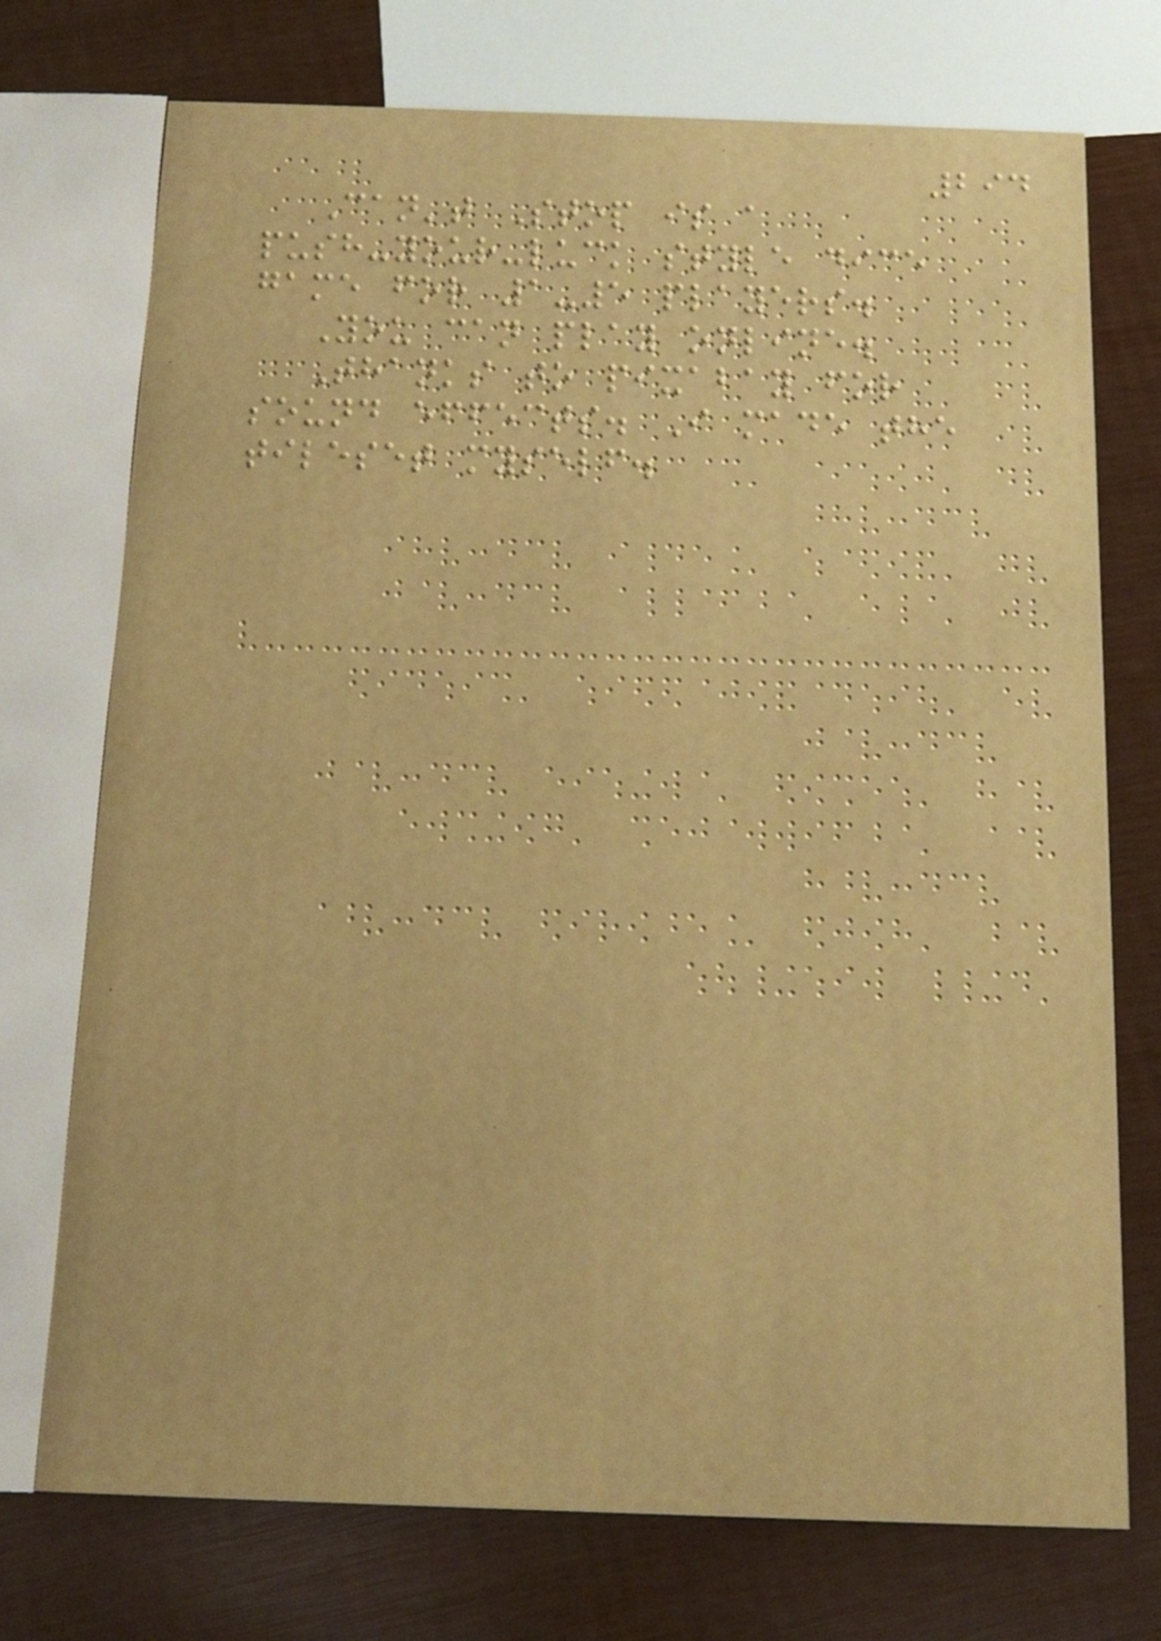294
Can't Stop is a
push-your-luck style dice
game for 1-5 players.
You can play online.
Thanks to pixabay for
sound effects. I made the
tileset myself.
